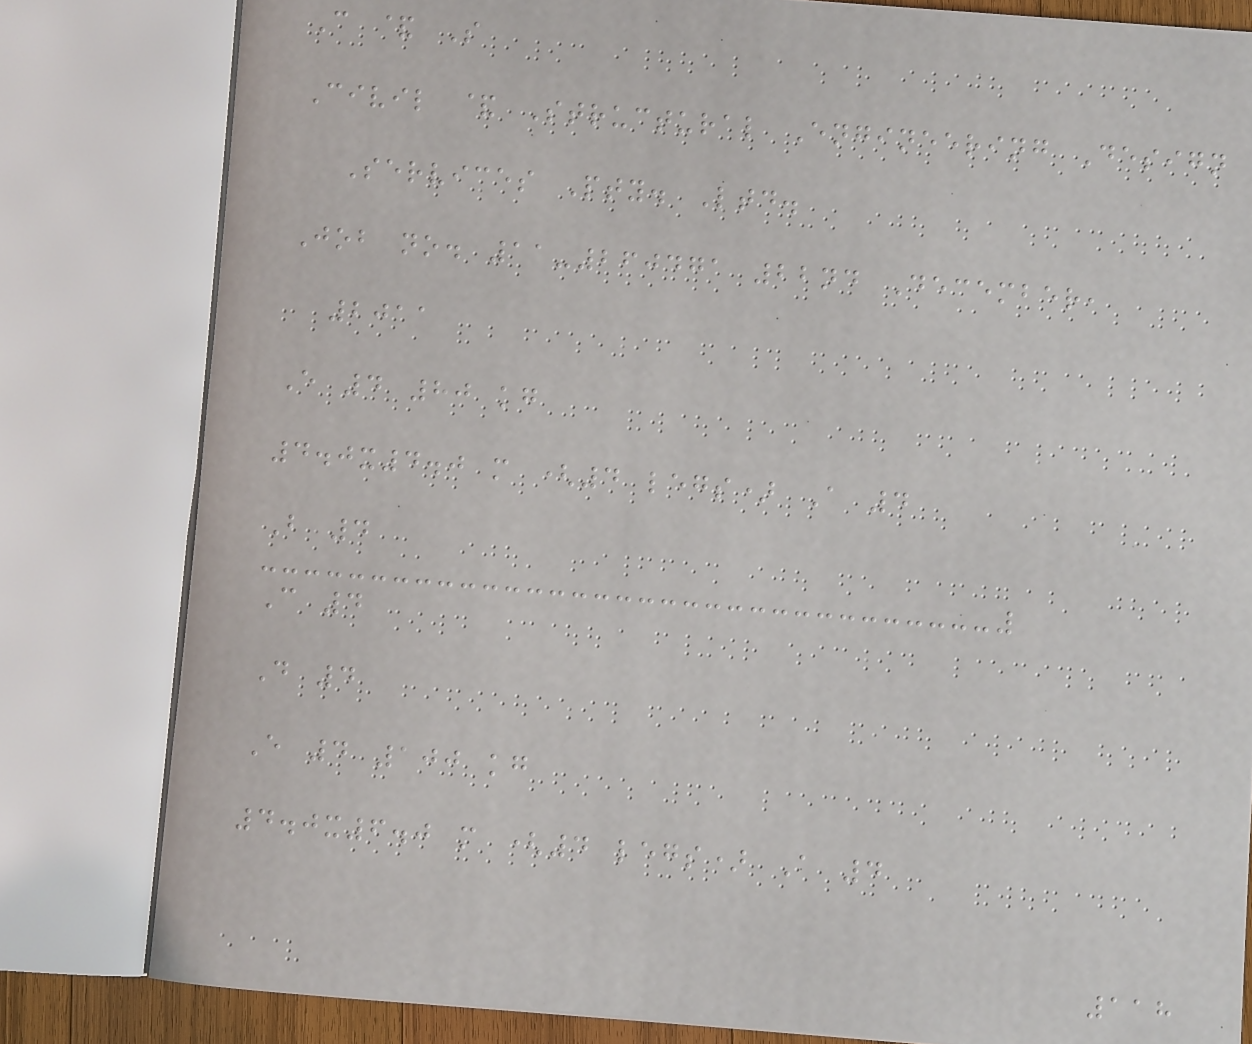C & S
Civil & Structural Engineering Design
Services Pty. Ltd.
Job no. 11-260471 22nd December,
2011
E 4 80 kg
4.0x4.0 m (4 legs) A 4
B 4
C 4
D 4
E 4 100 kg
4.0x6.0 m (4 legs) A 4
118
